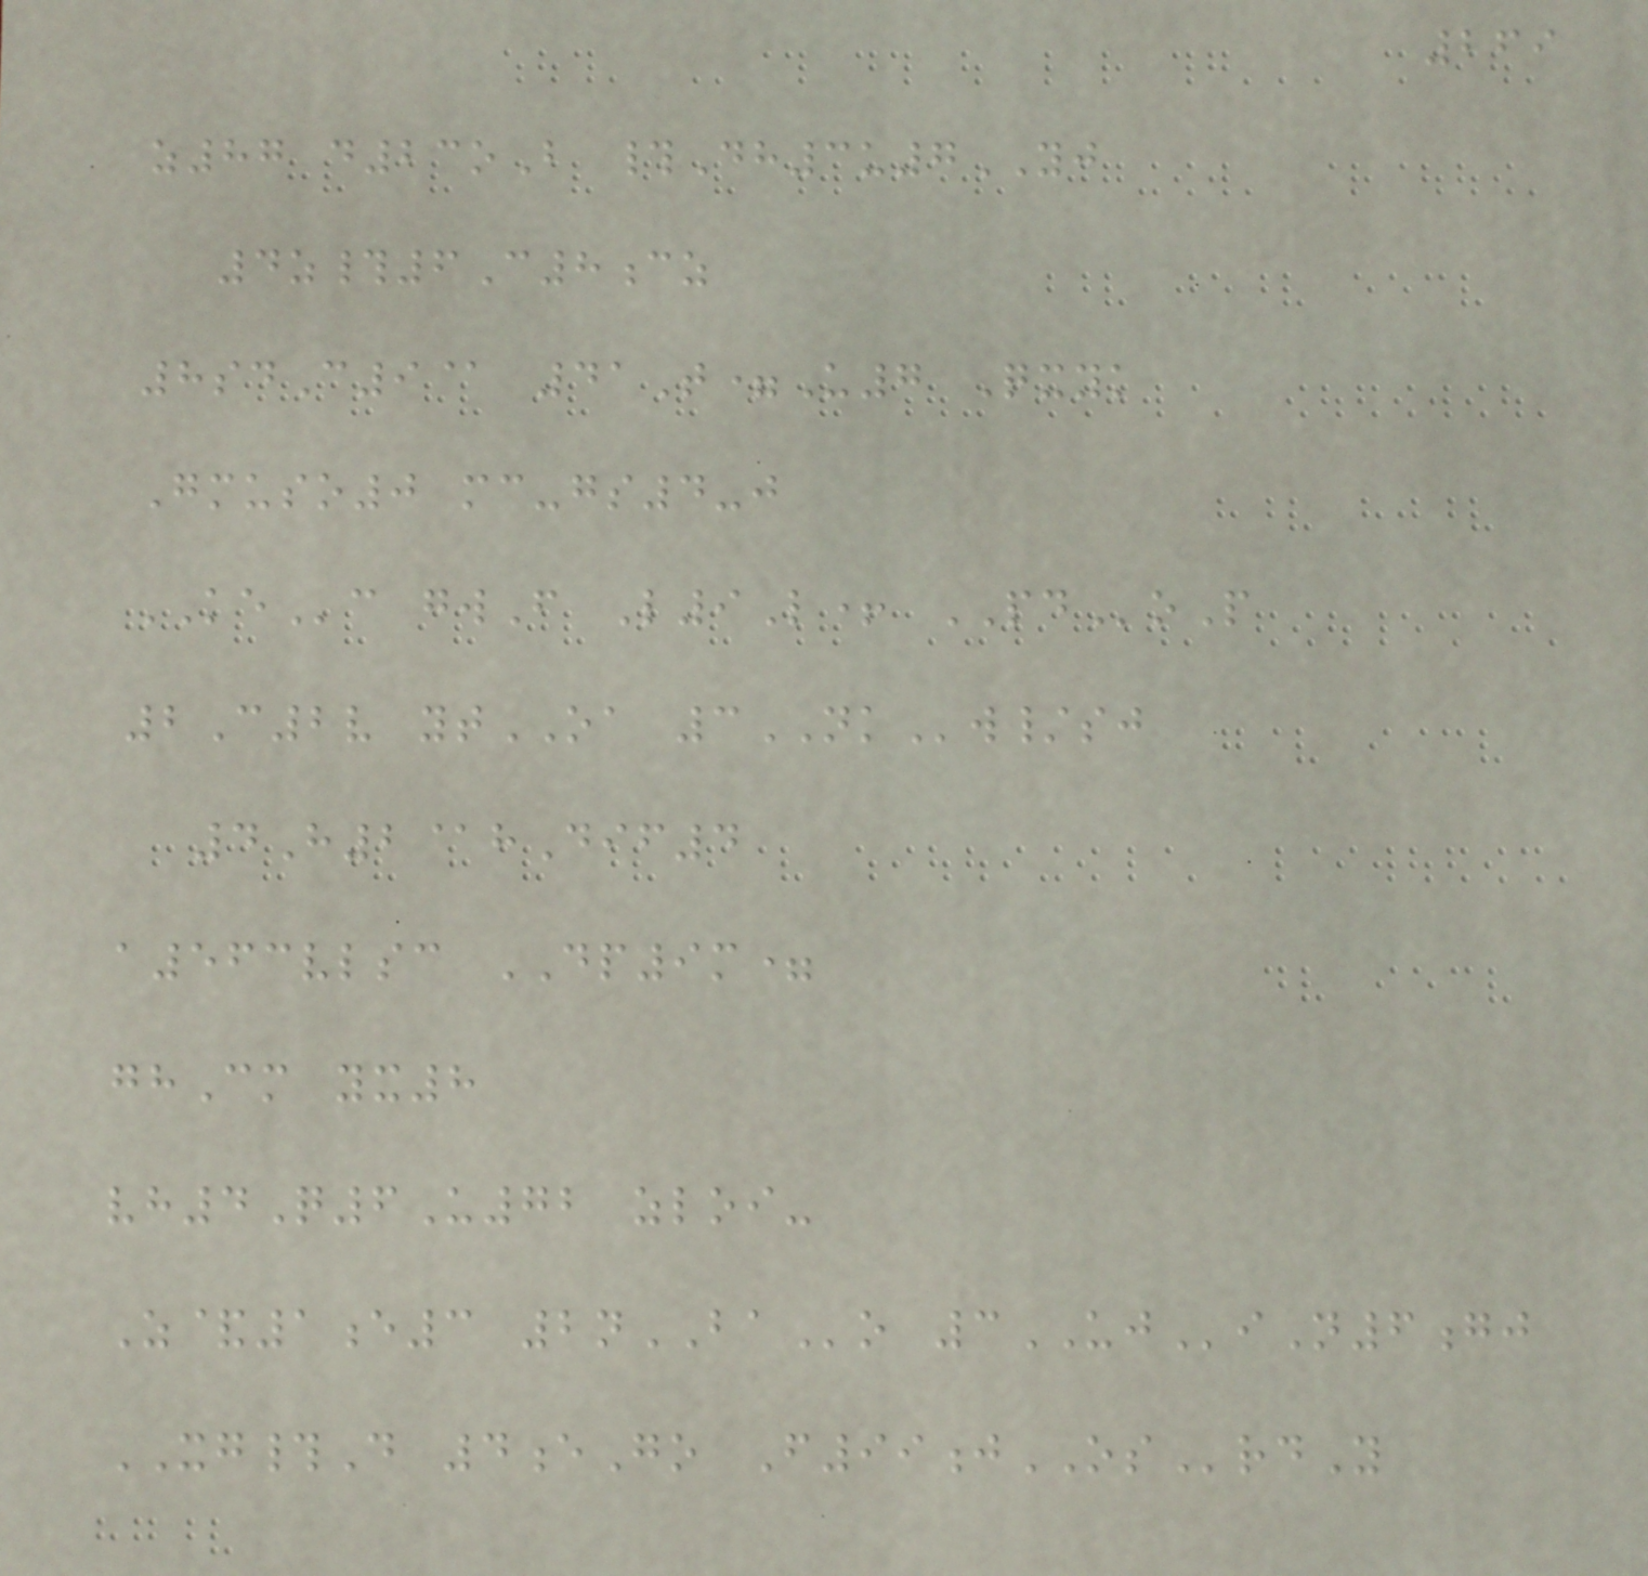269
z87 d23oB #Dh3u7YJ
4z#6C8cz
8sdC9@ 41T=U7 Qxyk
Gmuso0 mc-gs4-j
KEc gwF L9L+ PDoP
2C2v ytOA 3NKw/sj
4H2@hDif4
a563vlsc DP9m=
ghCm yx8
vh4Q6U72 zloi-
Z&1e3 2nBAo 3UJiN6gj
XG#D 4eGo F99jOSrdY
